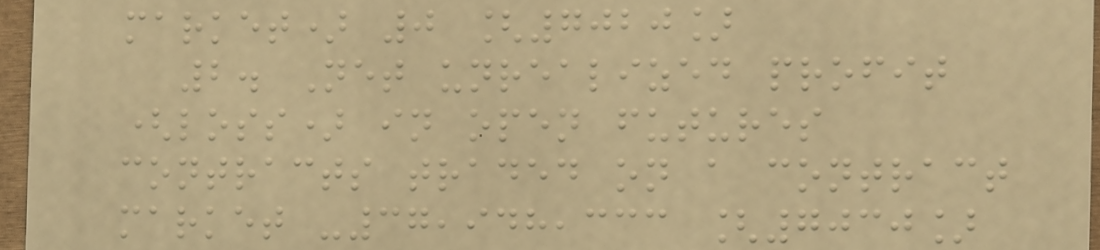market) 0 [7020]
2. Net unrealized profit
(loss) in open futures
contracts traded on a contract
market -37,948,333 [7030]
